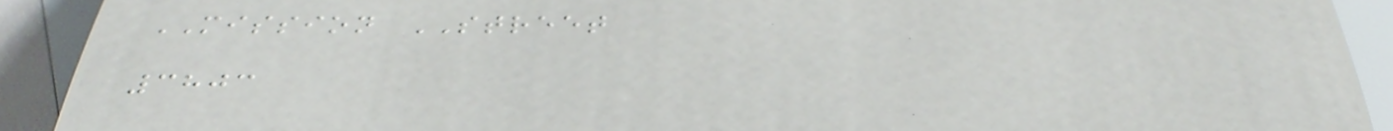MISSION STREET
3803
